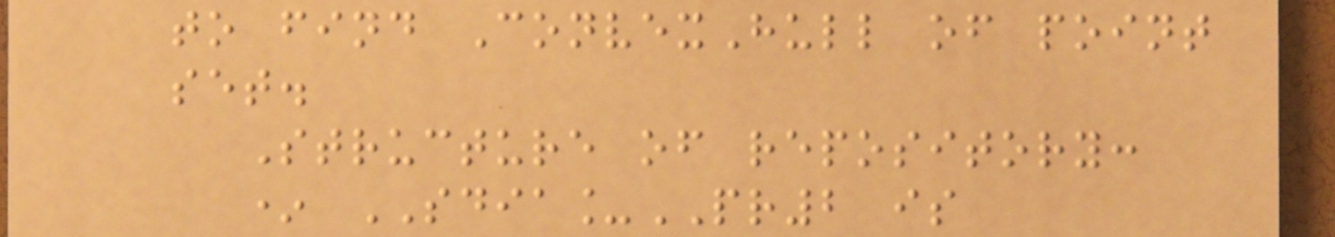to find ConvexHull of point
set.
Structure of repository:
* SDIA_PR2 is
